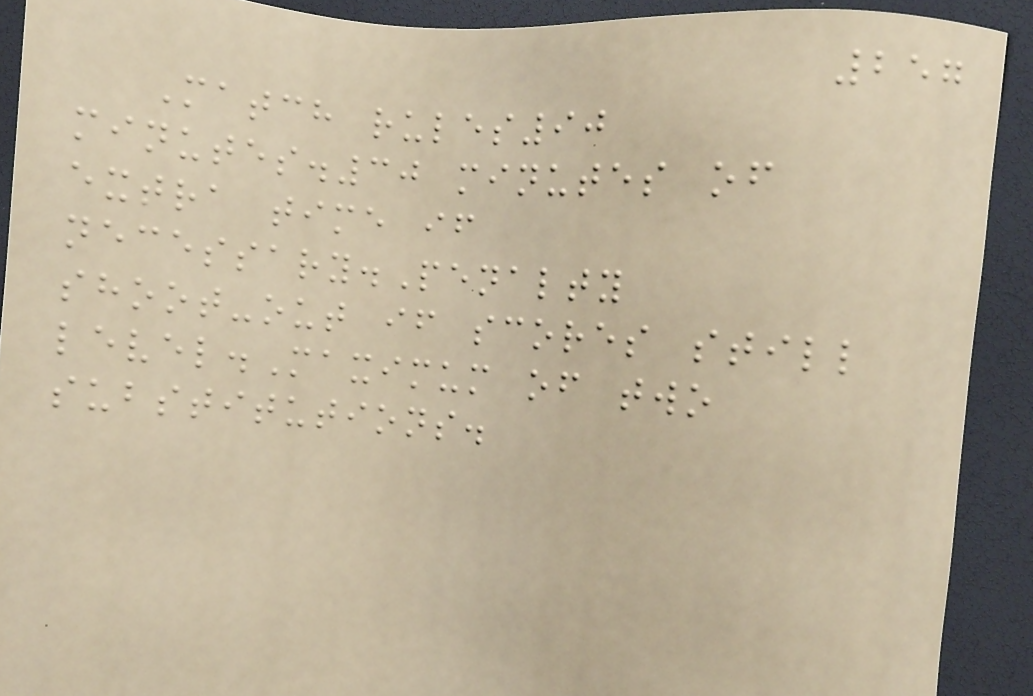257
Match rules90
minutes.30 minutes of
extra time if
necessary.Penalty
shoot-out if scores still
level.Maximum of two
substitutions.
